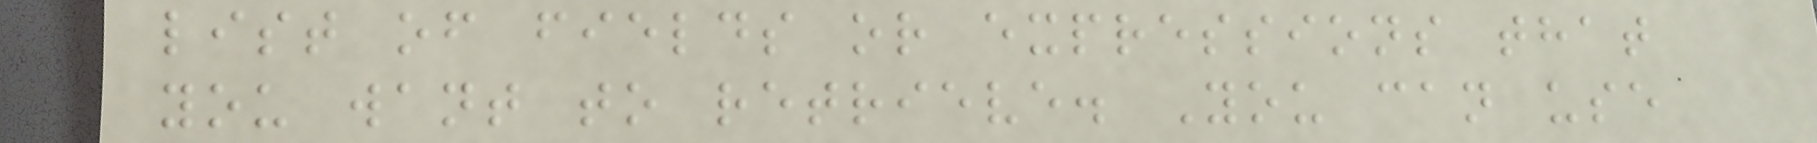list of fields or expressions that
you want to retrieve. You can use
